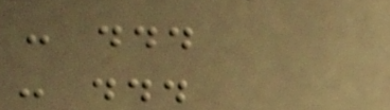- ...
- ...
